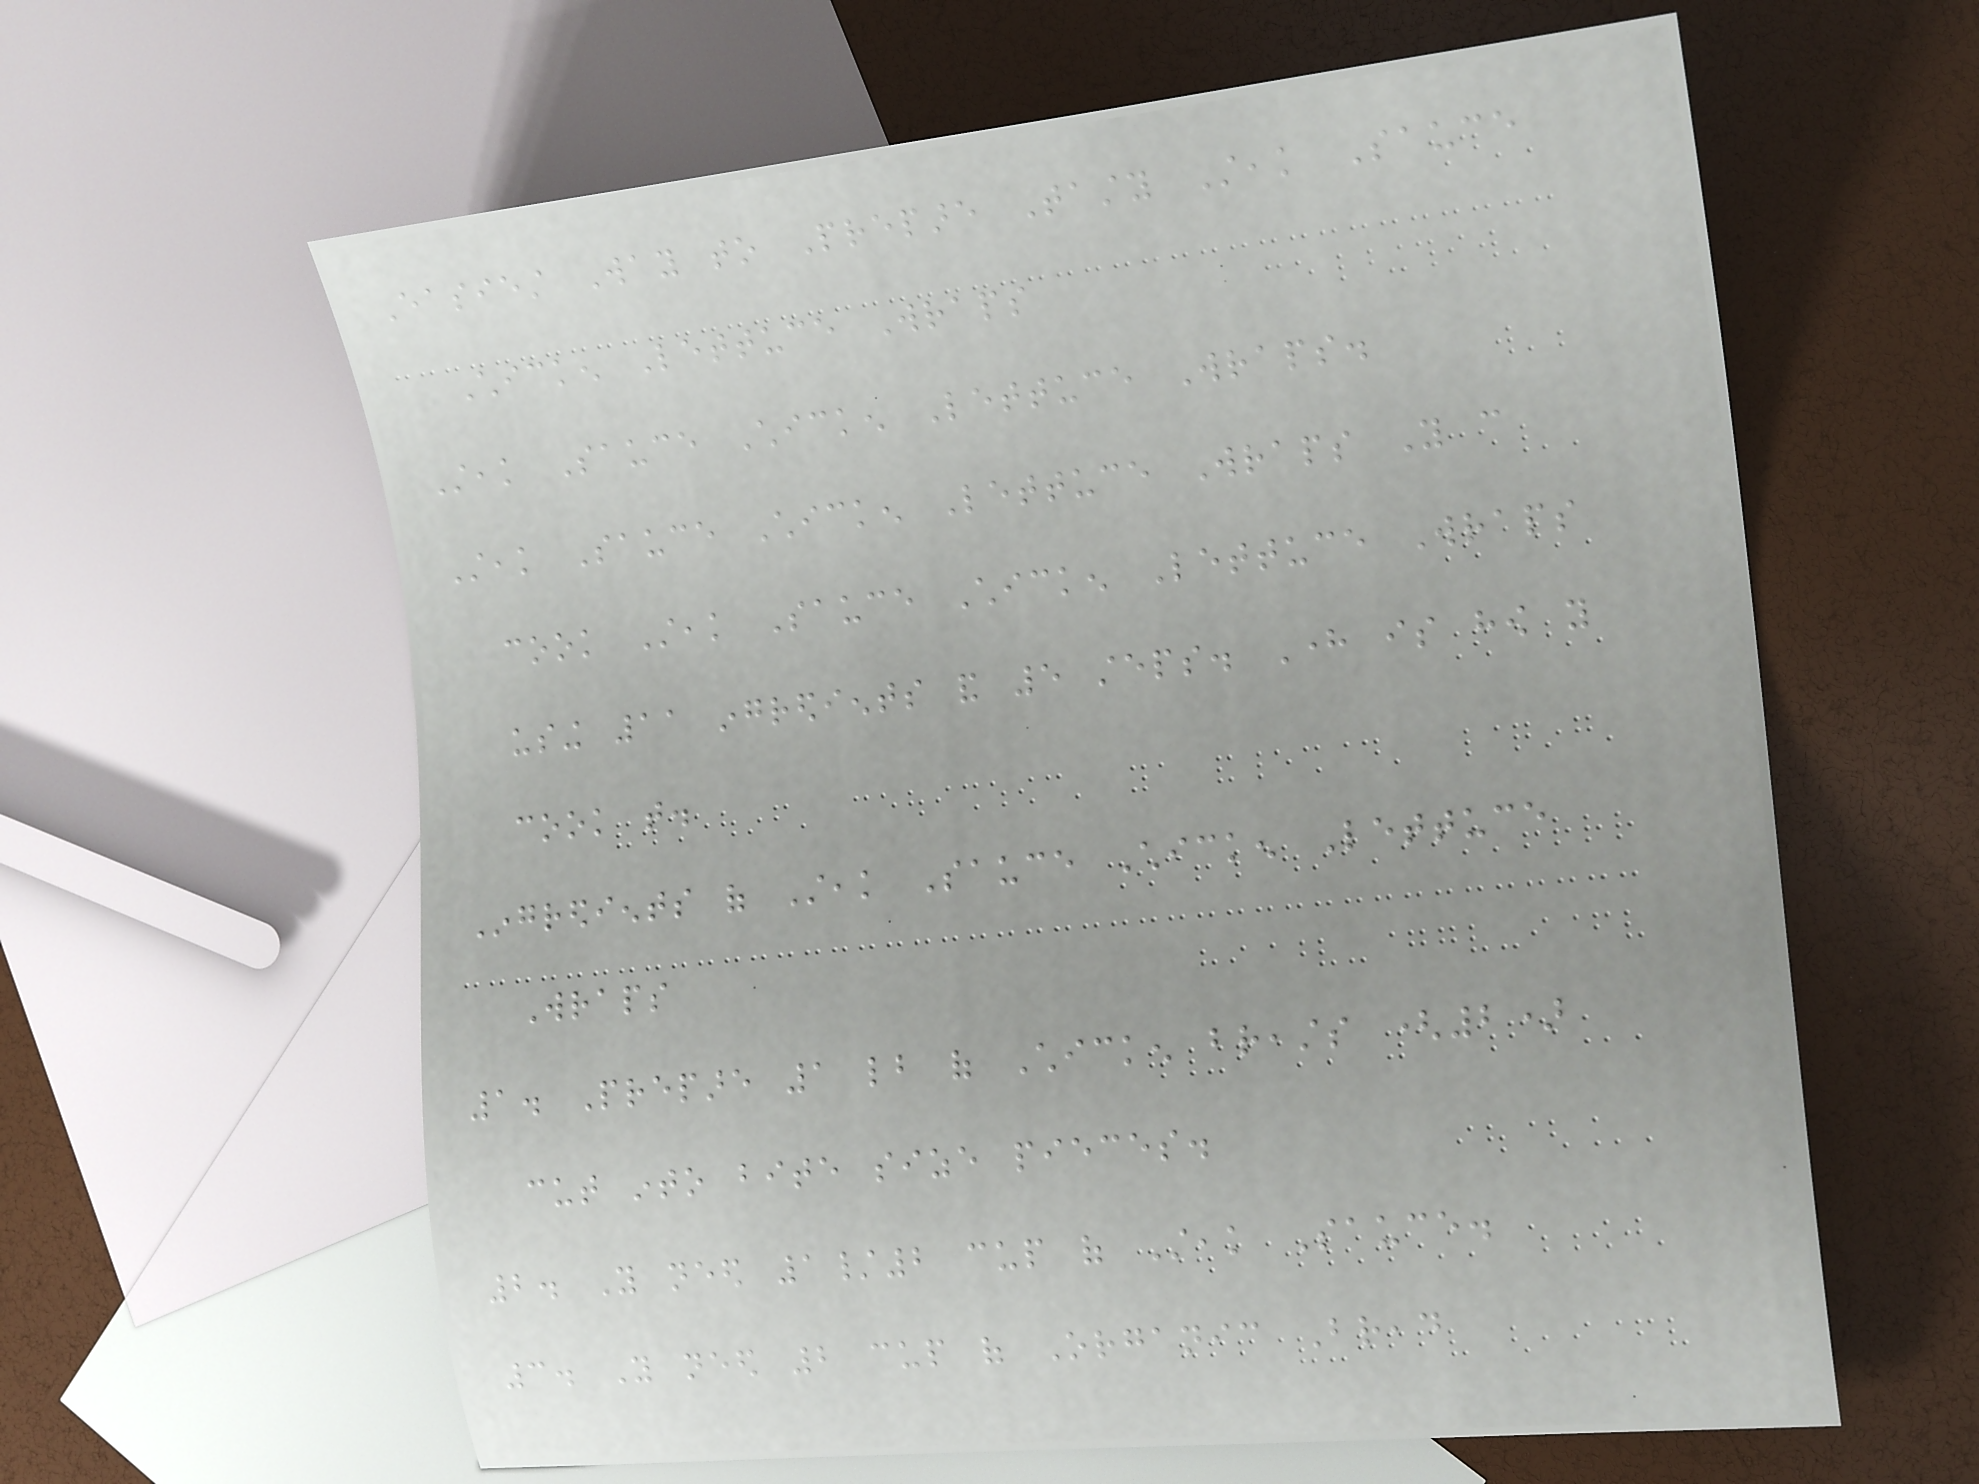Easiest Way to Prepare Tasty Steak Sauce
Chicken Lettuce Wraps
Steak Sauce Chicken Lettuce Wraps.
Steak Sauce Chicken Lettuce Wraps You can
cook Steak Sauce Chicken Lettuce Wraps
using 11 ingredients and 5 steps. Here is how you
cook that.
Ingredients of Steak Sauce Chicken Lettuce
Wraps
1. Prepare 1 lb of Chicken breasts (2)
cut into bite size pieces.
2. You need 1/2 cup of Steak Sauce.
3. You need 2 cup of Organic Bread
